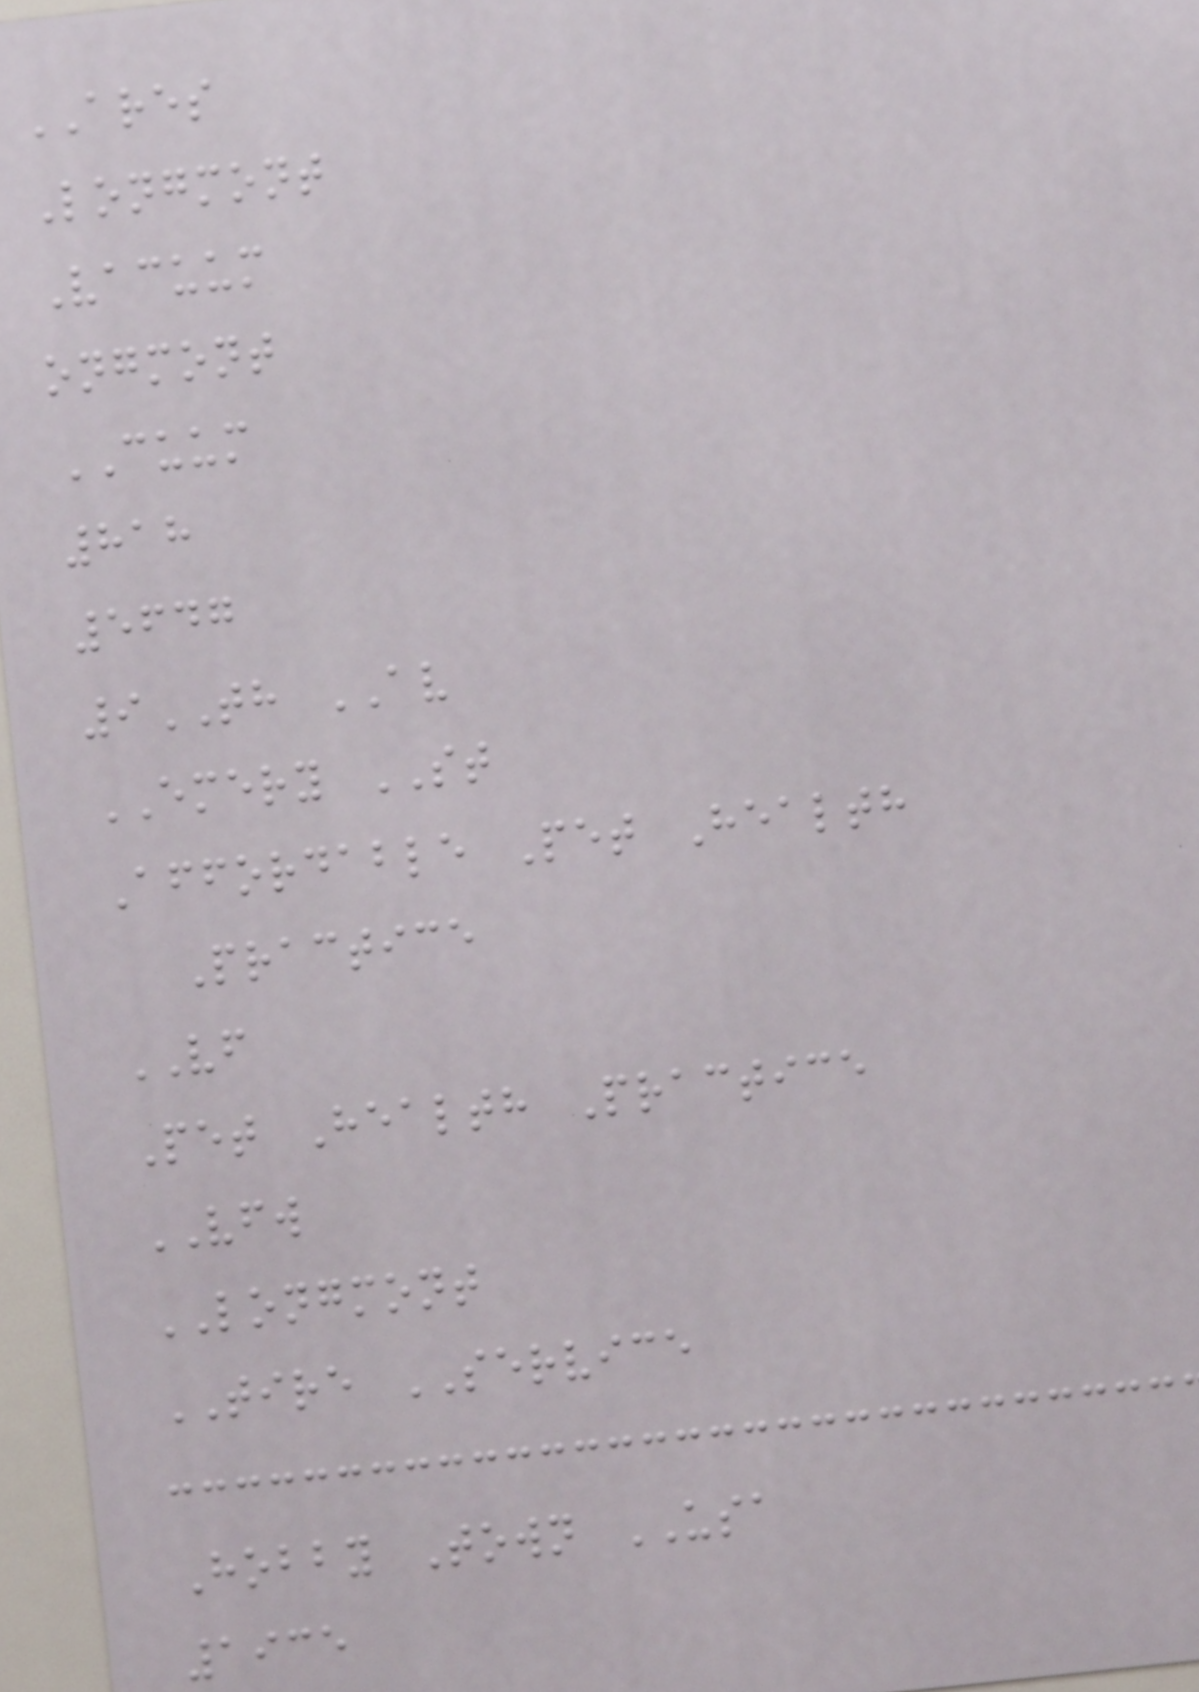ARES
Longmont
Vacuum
ongmont
CUUM
818
5647
9TH AV
EMERY ST
Affordable Pet Health
Practice
VF
Pet Health Practice
VFW
LONGMONT
TIRE SERVICE
Hobby Town USA
1935
